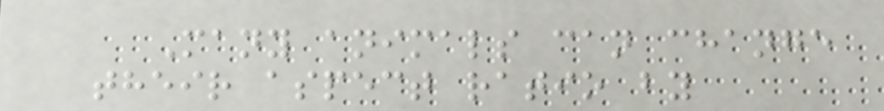Many animals can change
their aspect ratio by
